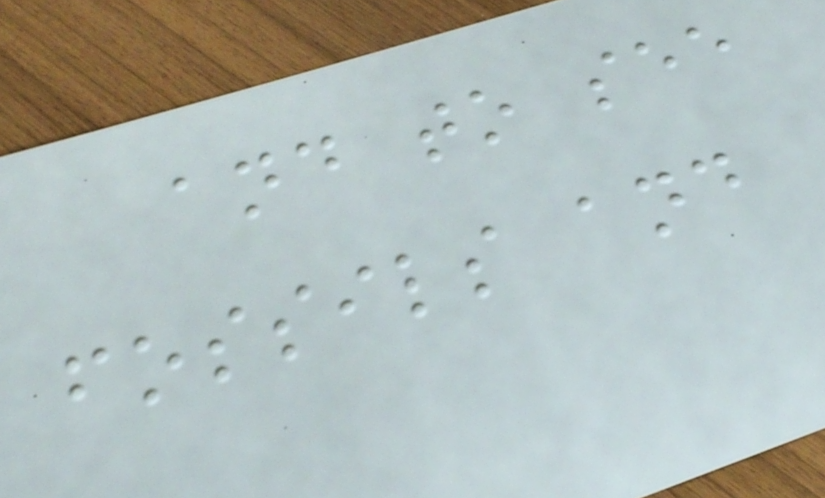and to see
fossils and
